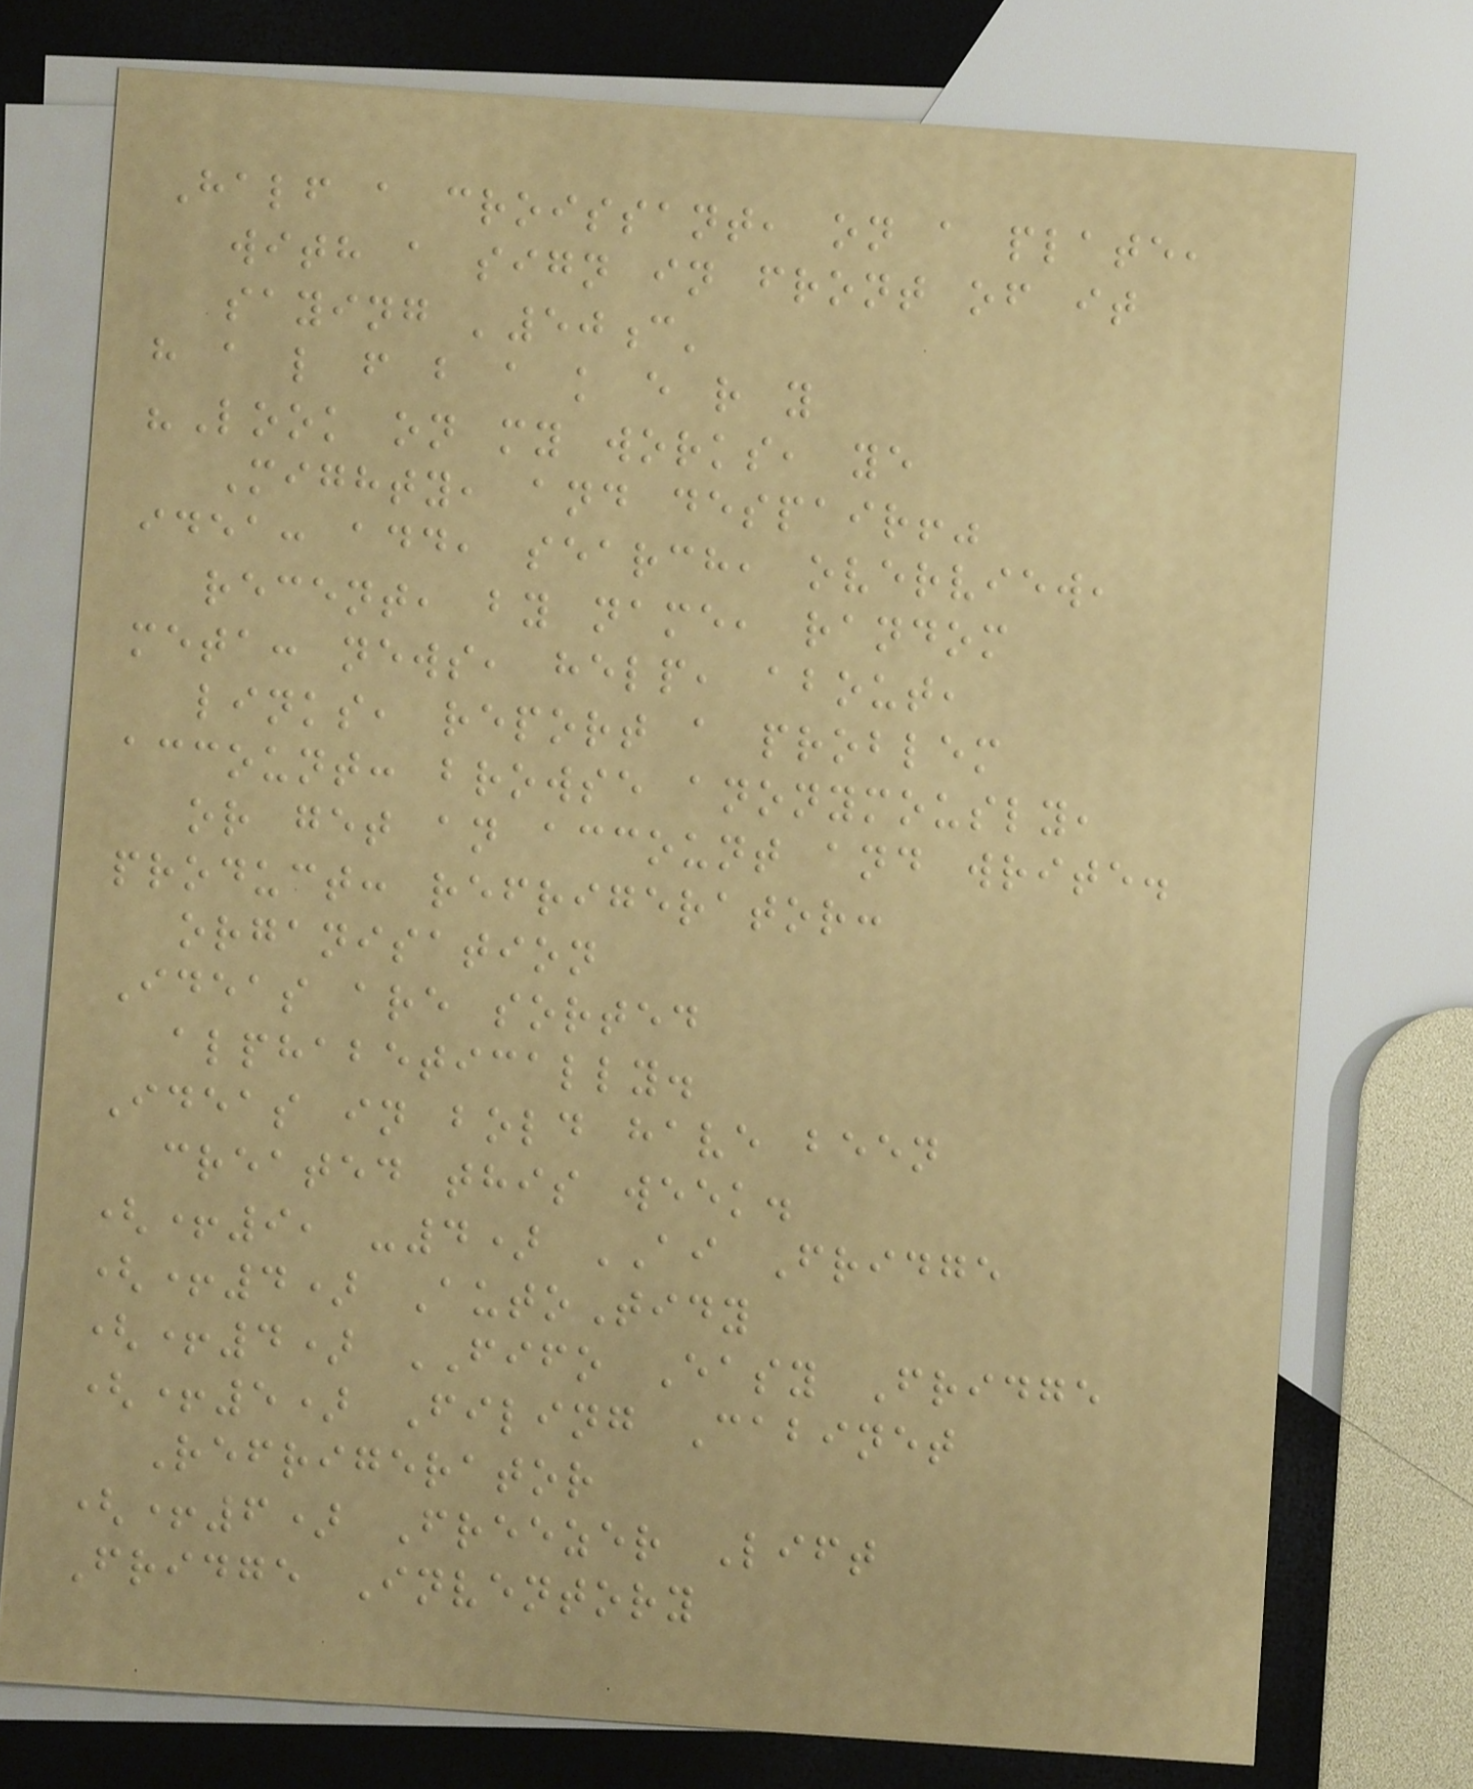Half a croissant, on a plate,
with a sign in front of it
saying '50c'
h a l f b a k e r y
"Look on my works, ye
Mighty, and despair!"
idea: add, search, overview,
recent, by name, random
meta: news, help, about,
links, report a problem
account: browse anonymously,
or get an account and write.
product: refrigerator:
organisation
Ideas are sorted
alphabetically.
Ideas in bold have been
created this week.
(+9, -4) AI Fridge
(+4) AutoTidy
(+4) FIFO Easy Fridge
(+5) Filing Cabinet
Refrigerator
(+6) Freezer Lift
Fridge Inventory
